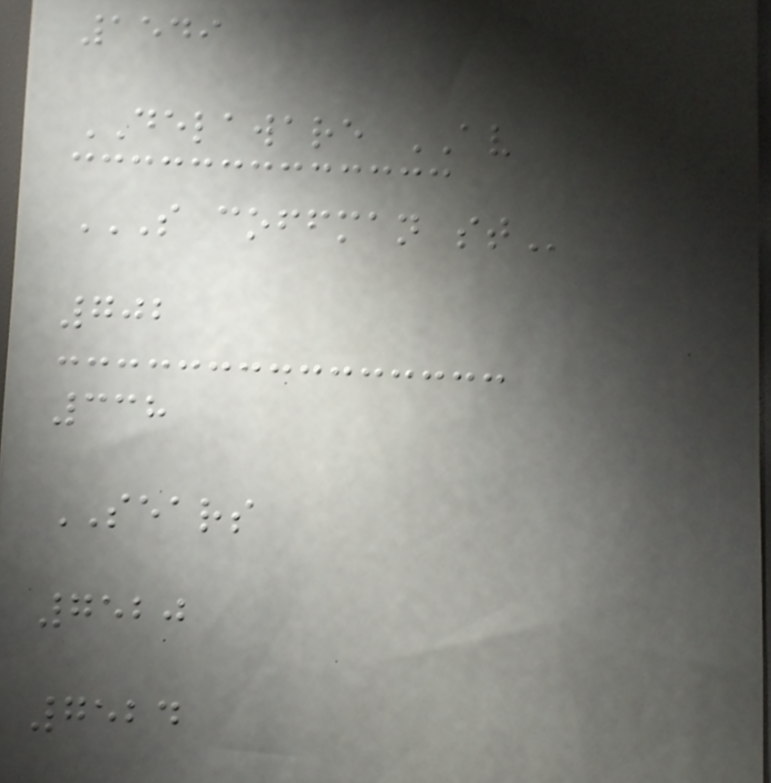1549
DELAWARE AV
S COFFMAN ST
702
338
SEARS
7520
7524
